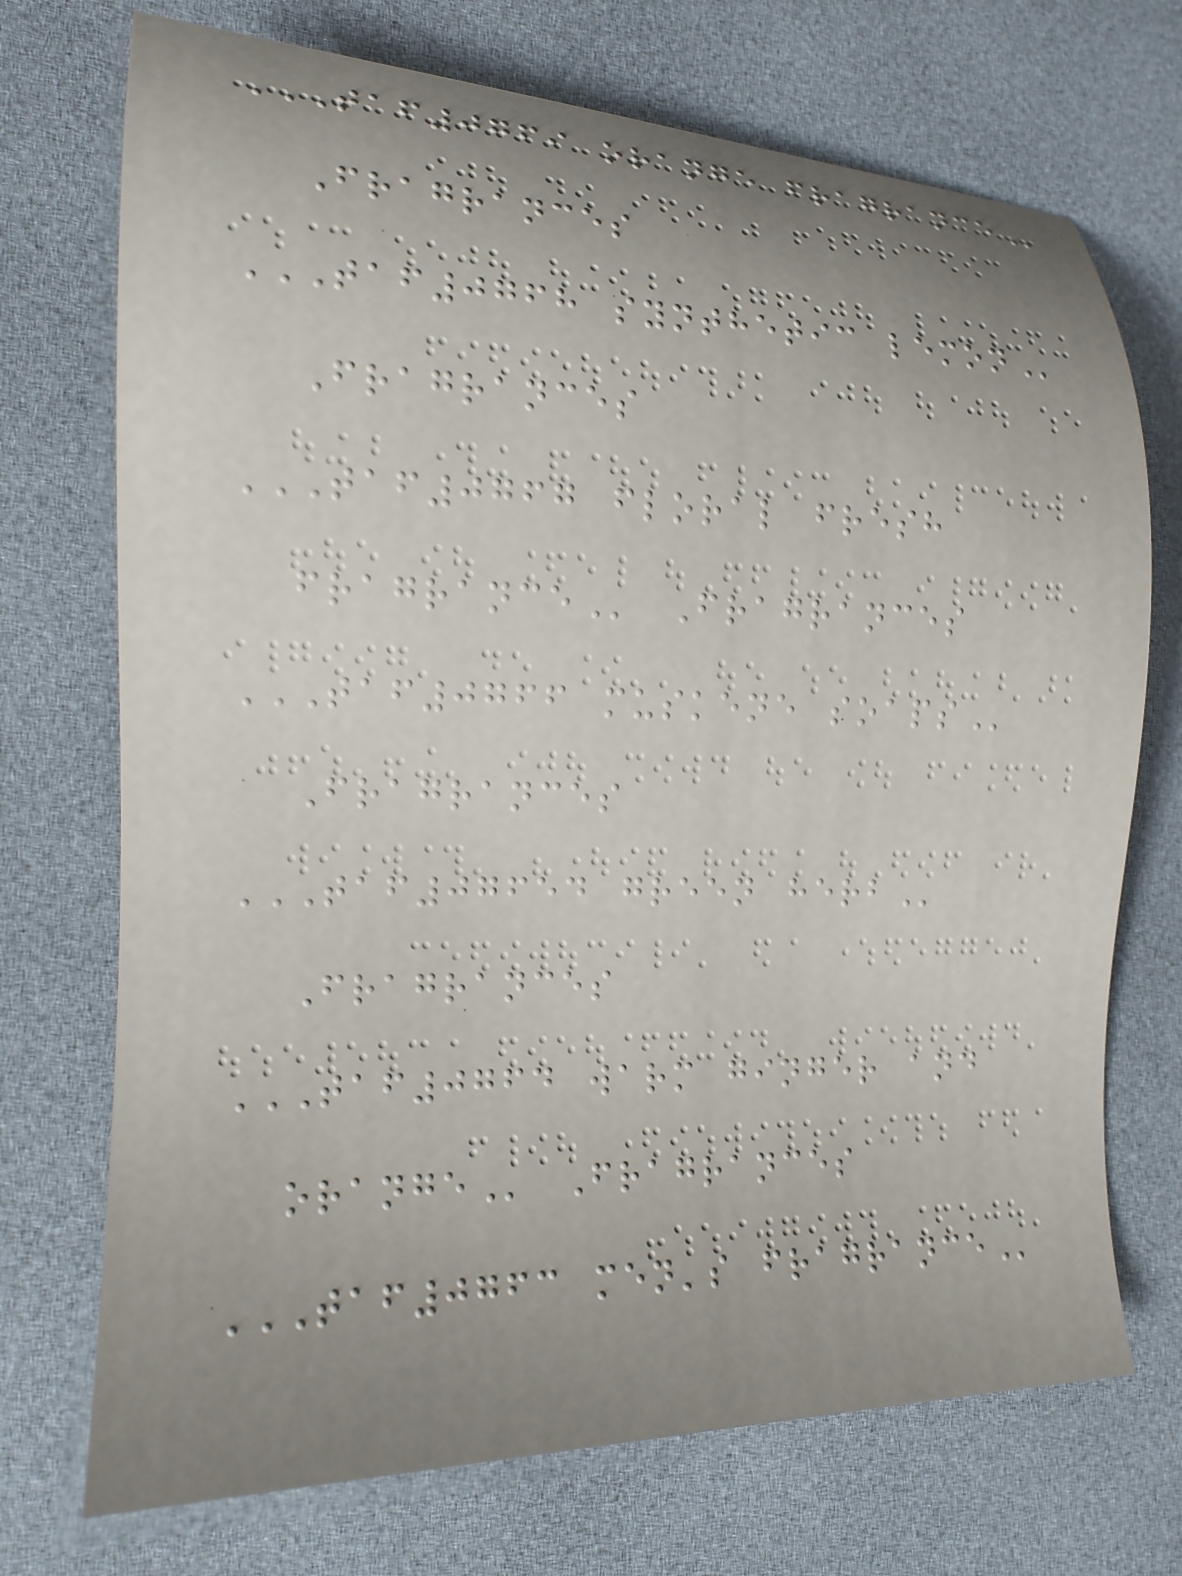TAF0769 ORANGE FRAGRANCE
Fragrances
TAF0768 SYNTHETIC LEMON
Fragrances
TAF0767 FLORAL FRESH
FRAGRANCE Fragrances
TAF0766 MUSKENE SOAPS
Fragrances
TAF07654 GREEN HERB
Fragrances
TAF0764 WARM GINGER AND
ORANGE Fragrances
TAF0763 MEN'S FRAGRANCE
